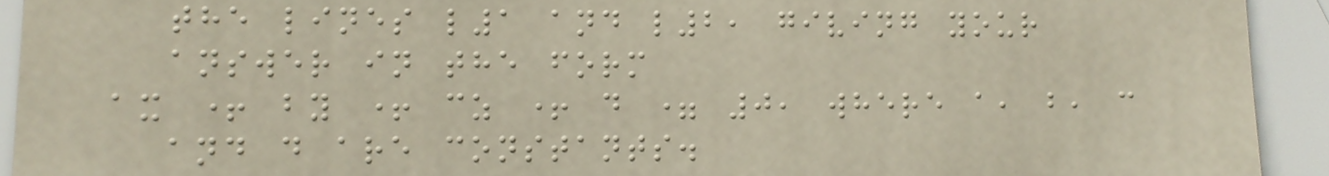the lines l1 and l2, giving your
answer in the form
ax + by + cz + d = 0, where a, b, c
and d are constants.
